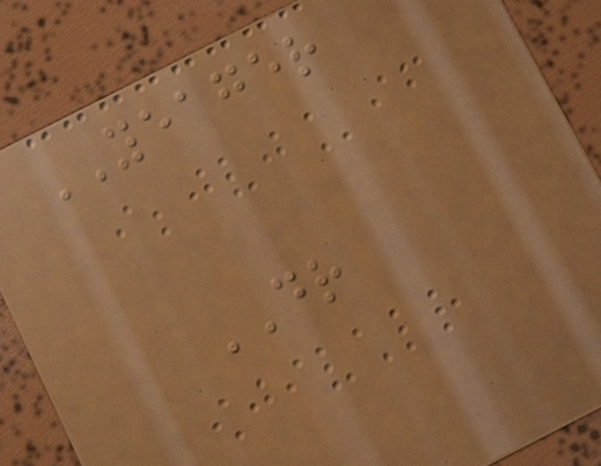YEAGER
DR
